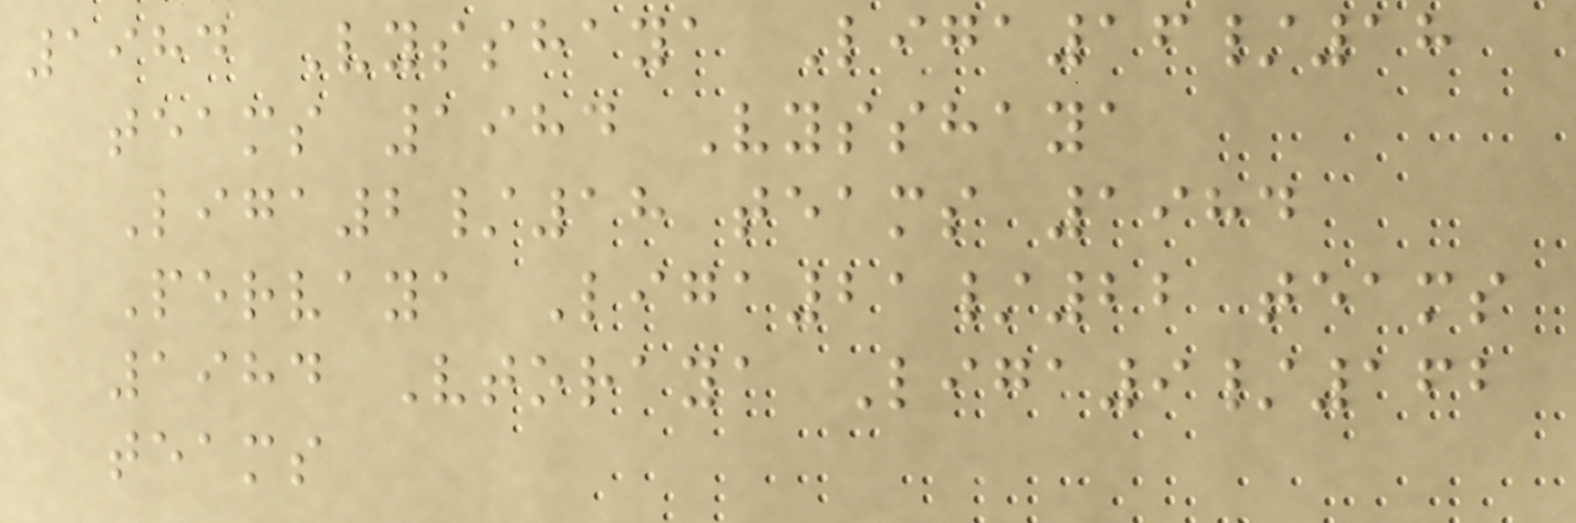1984 Vysshaya Liga16/18
teams 1984 Vysshaya
Liga2/18 teams 1984
Pervaya Liga21/22 teams
1984 Vtoraya Liga9/162
teams
